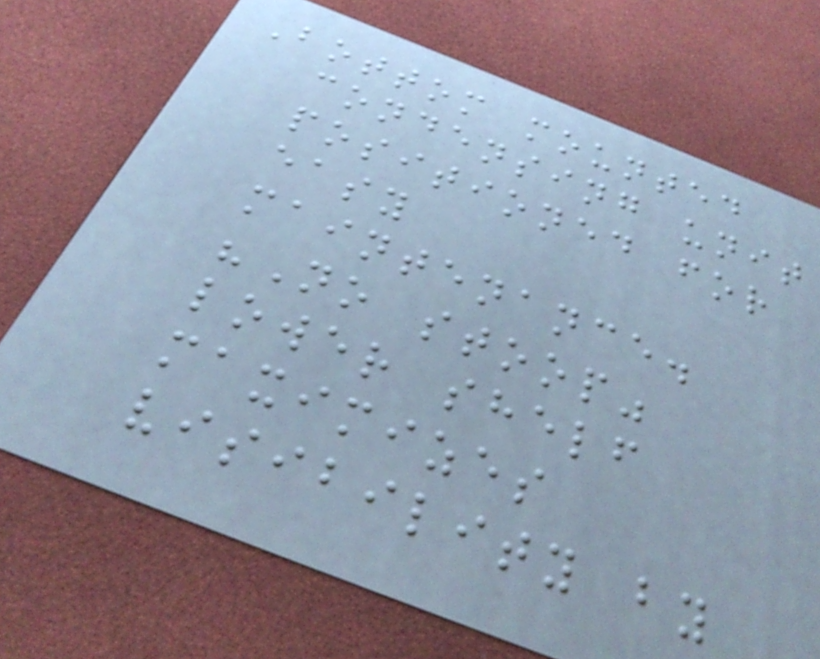Bottom mounted
condensing unit
positioned for
easy
maintenance.
"No stoop"
lower shelf
maximizes
visibility by
